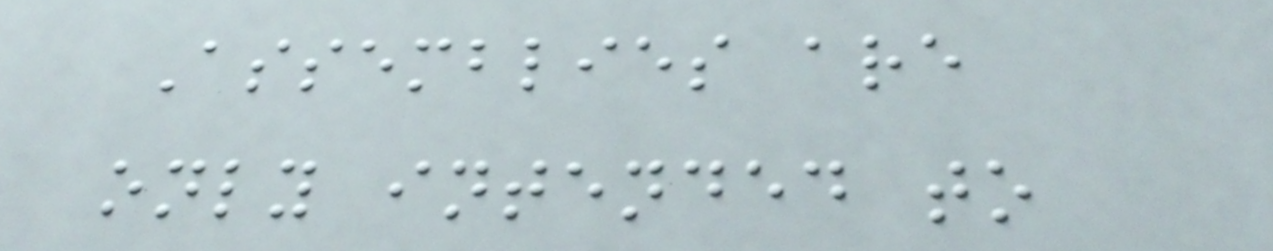Assemblies are
only intended to
